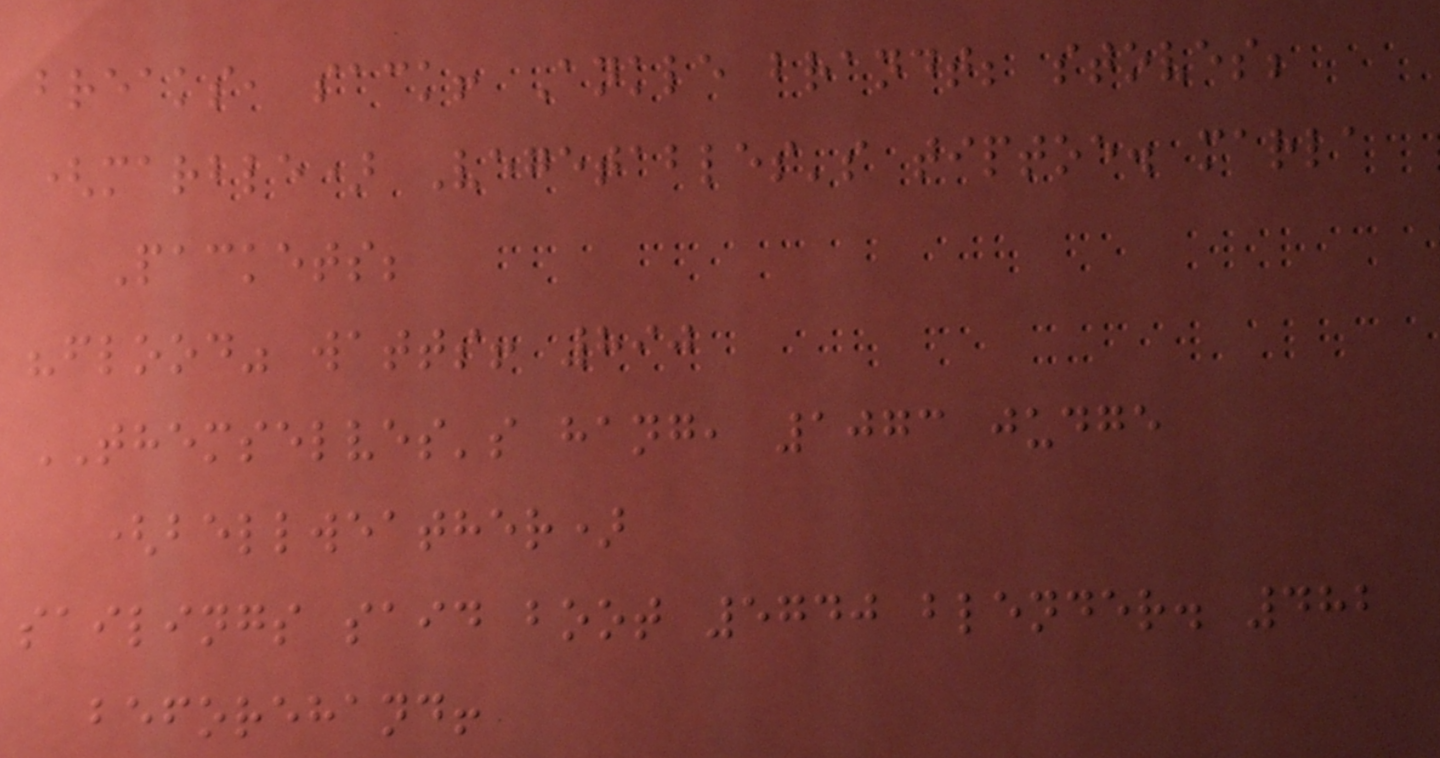breaks, sack! Ankle brandt; stoves;
(marble) Vegetables's tiptoe. marla
Packets;
"flood" watts! 890
THEMSELVES's hang, 1073 judge
(bellweather)
sailings said boot 5740 blender. 482
beforehand!
